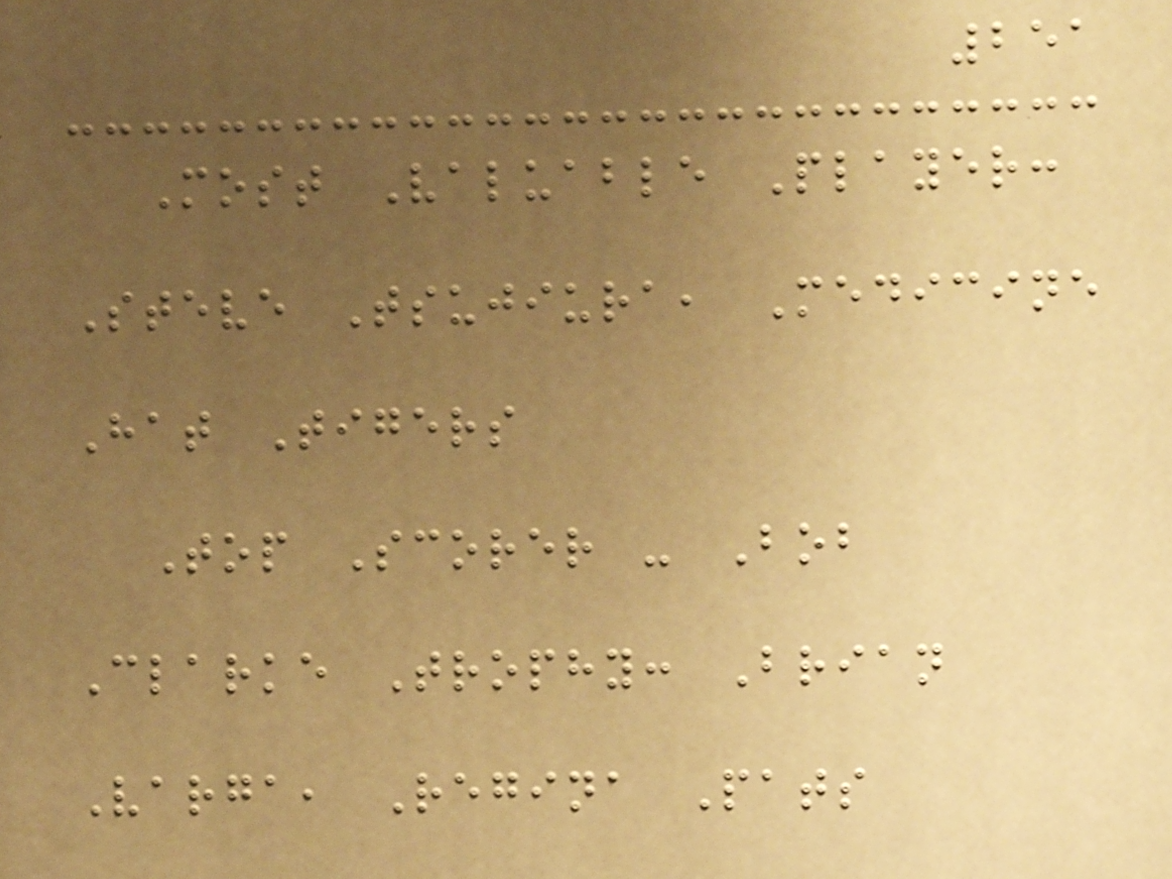251
Most Valuable Player:
Steve Tsujiura, Medicine
Hat Tigers
Top Scorer - Bob
Clarke Trophy: Brian
Varga, Regina Pats
